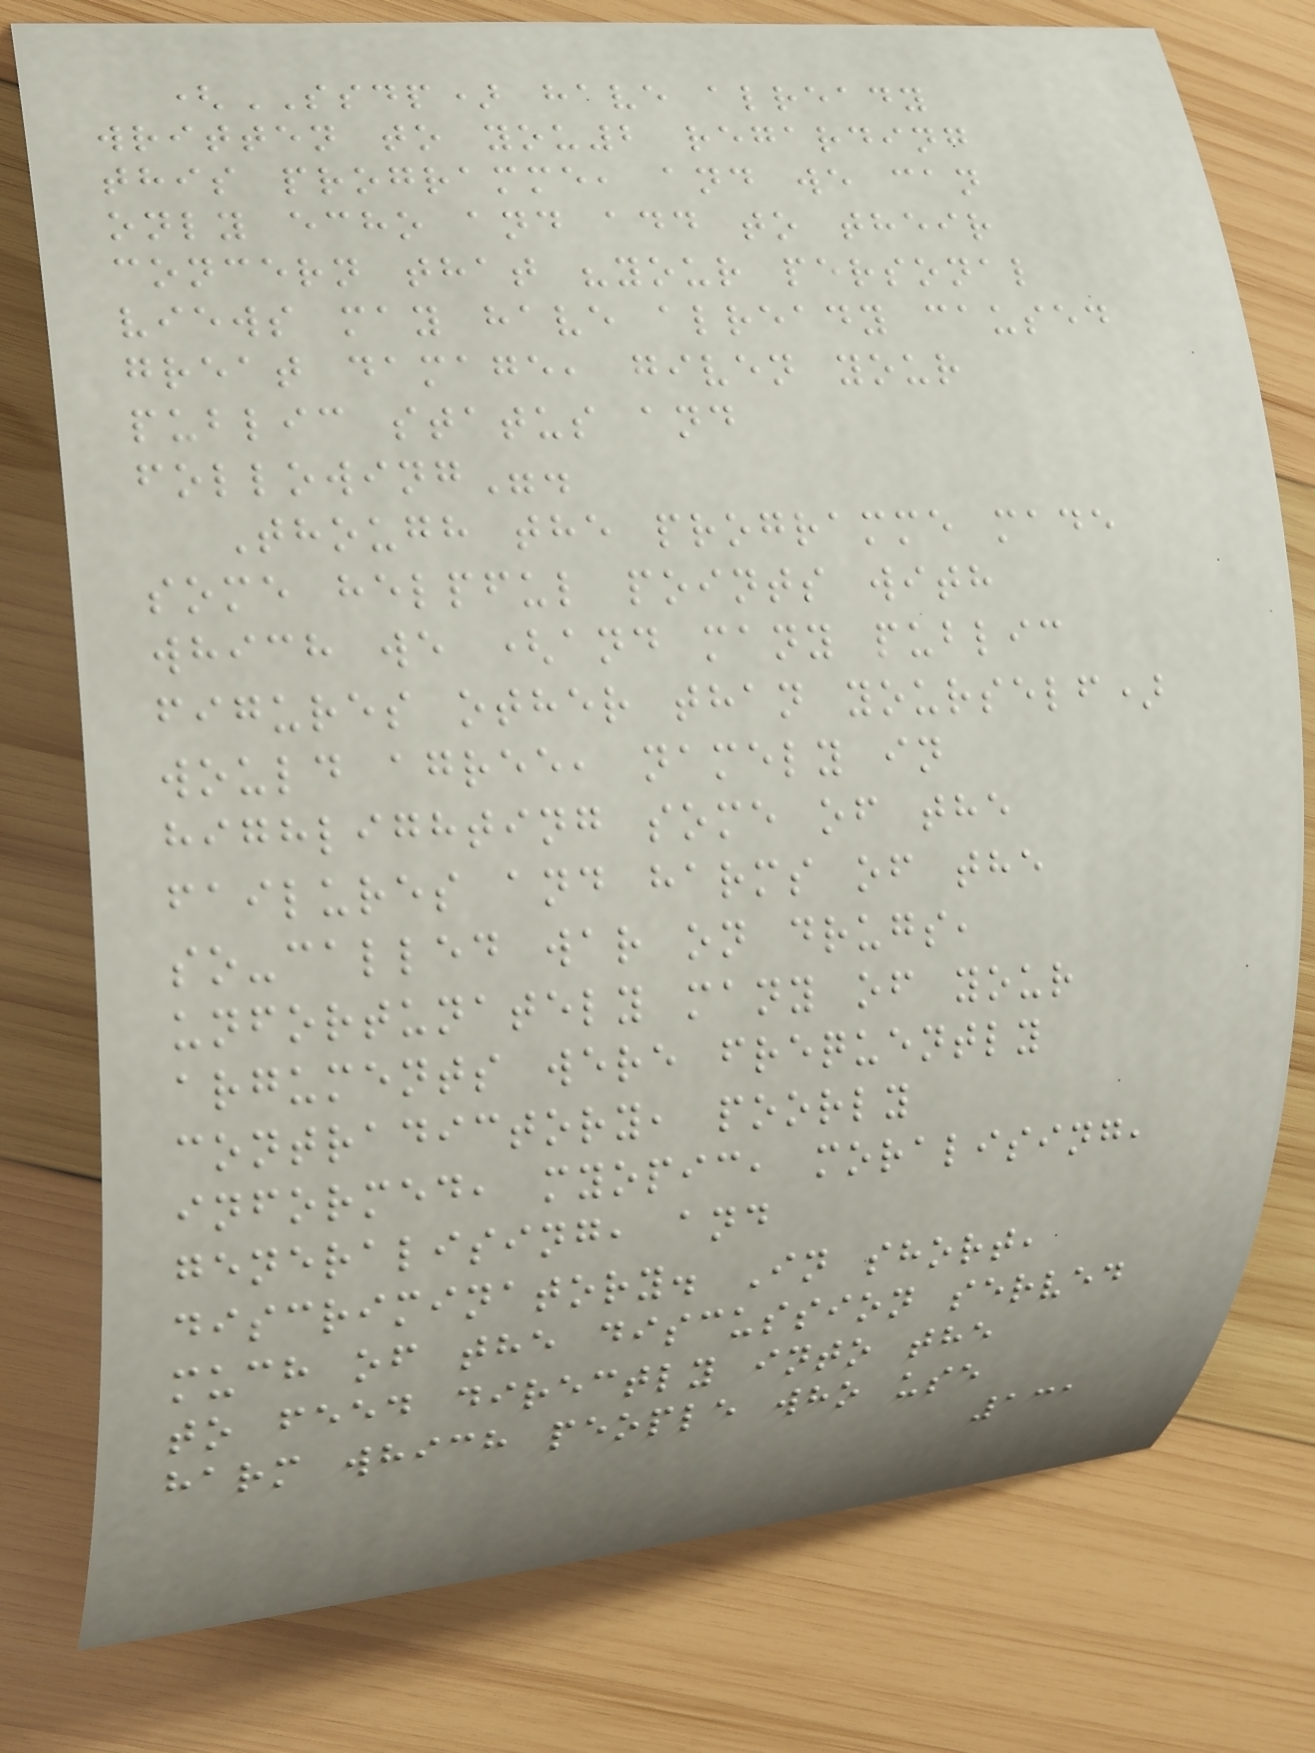(SSDP) have already
written to you2 regarding
this programme, and we can
only echo and add to their
concern that "your personal
views may have already caused
great damage, given your
public status and
following".
Though the programme made
some helpful points with
which we (and many public
figures other than yourself)
would agree, namely in
highlighting some of the
failures and harms of the
so-called war on drugs,
unfortunately many of your
arguments were frequently
contradictory, poorly
informed, myopic, moralising,
generalising, and
discriminatory. In short,
much of the discussion served
to feed directly into the
harm which people who use
131
